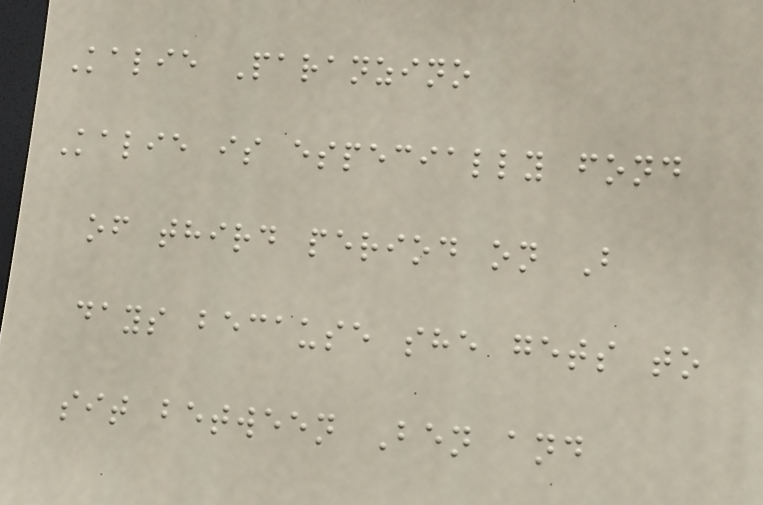Kalie Paranzino
Kalie is especially fond
of third period on B
days because she gets to
sit between Ben and
